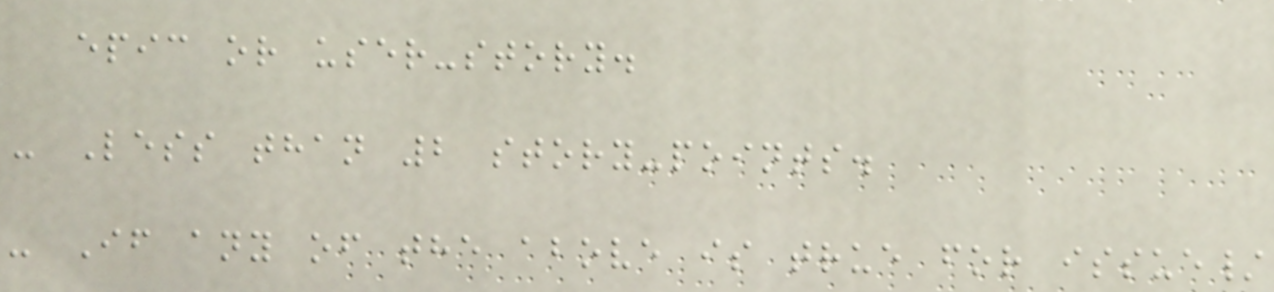epic or user-story.
- Less than 2 story-points.
- If any of the above is true for issue/
